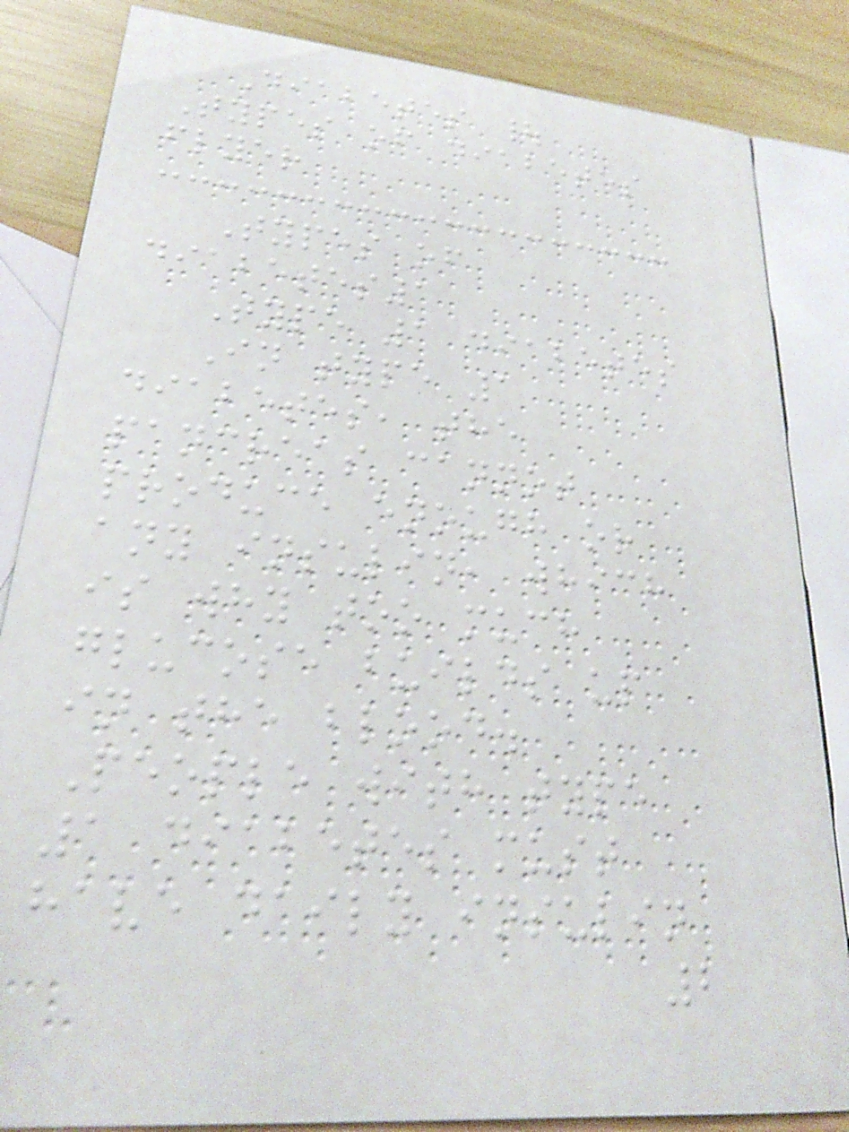Diabetes |
Types of diabetes
flyer
Types of
diabetes1
Type 1 diabetes
In type 1
diabetes, the
pancreas cannot
produce enough or
any insulin, which
is why too much
glucose builds up
in the blood.
People with type
1 diabetes must
have daily insulin
2
